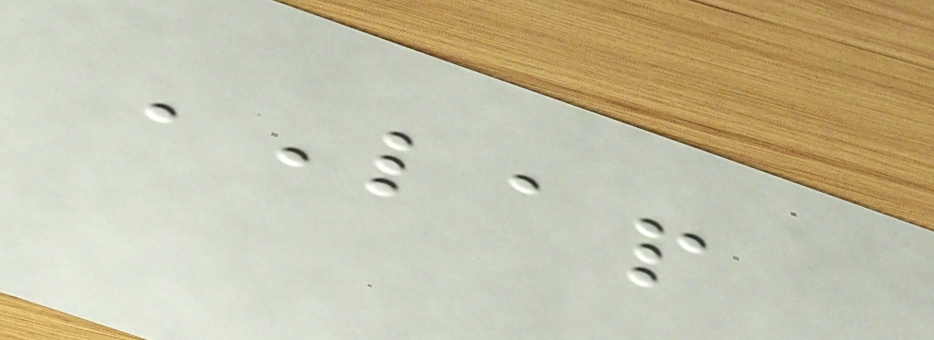LAP
